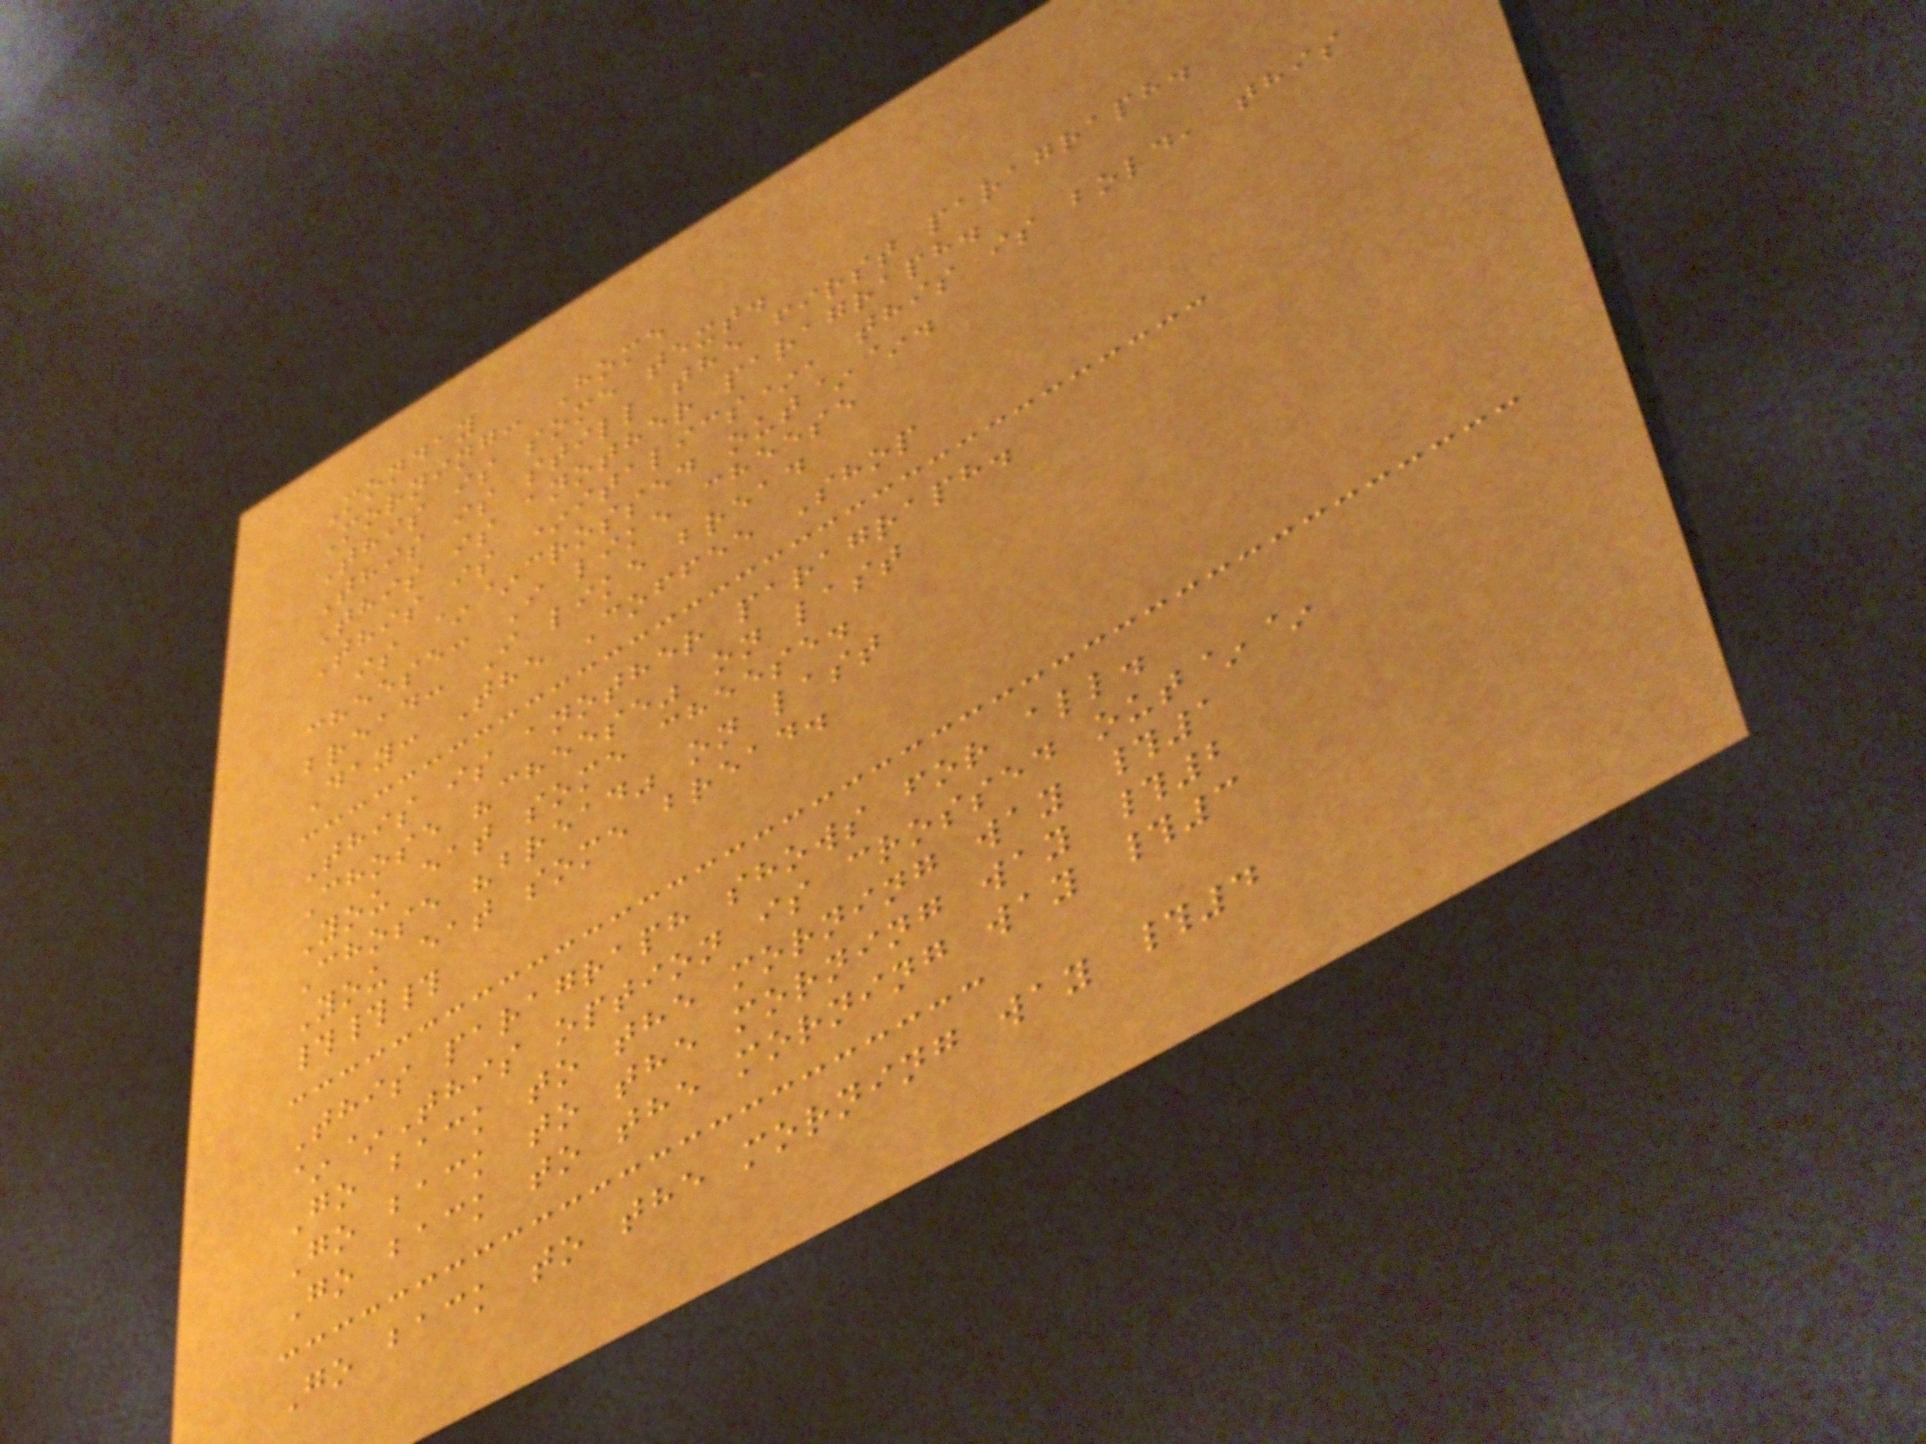Monday
Morning: Home
This is some text.
This is still the first paragraph.
This is another paragraph.
This is *italics*, this is bold, this
is ~~crossed out~~.
cheese: I like cheese
bread: I like bread
Day: The Coffee Shop
This is another paragraph.
Chose "cheese" on last
You eat some cheese.
Chose "bread" on last
You eat some bread.
###
This paragraph shows for all.
~~This option is crossed out~~
Go back to the morning way #1
Go back to the morning way #2
Go back to the morning way #3
Go back to the morning way #4
